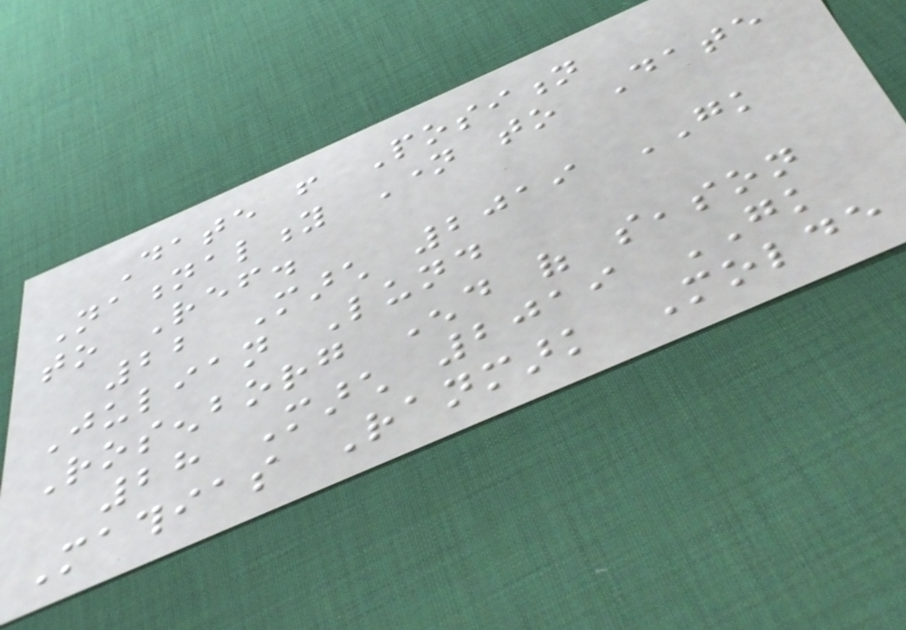Date from Position
Nationality Name to Date
to Ref.
22 March 2019 GK
Julian Lund
Rosenborg End of season
28 March 2019 GK
Mathias Ranmark Molde
